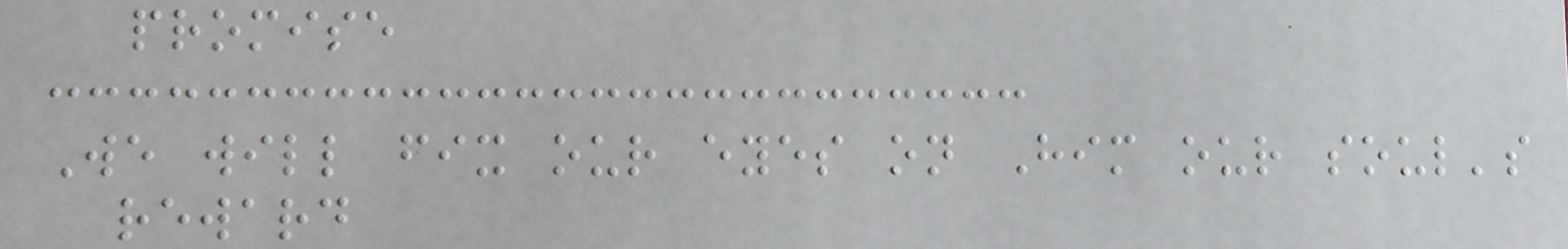promise
We will fix our eyes on Him our soul's
reward
